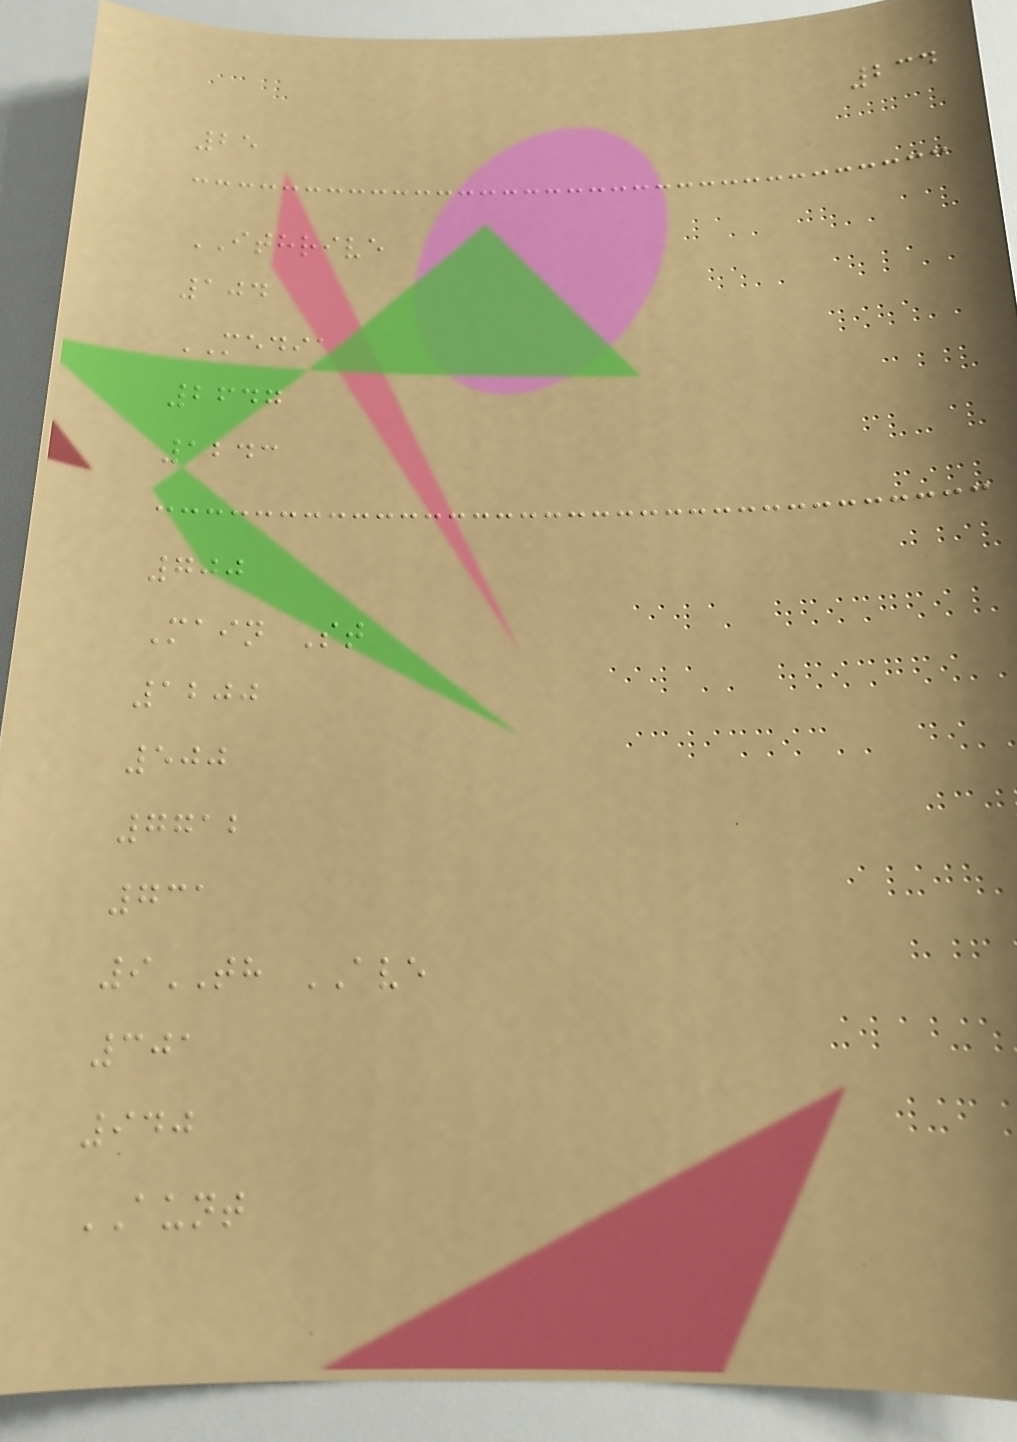234
25
ITHRIVE
104
MEDIA
2647
1243
700
Main St
1200
500
7712
731
9TH AVE
301
940
AUNT
